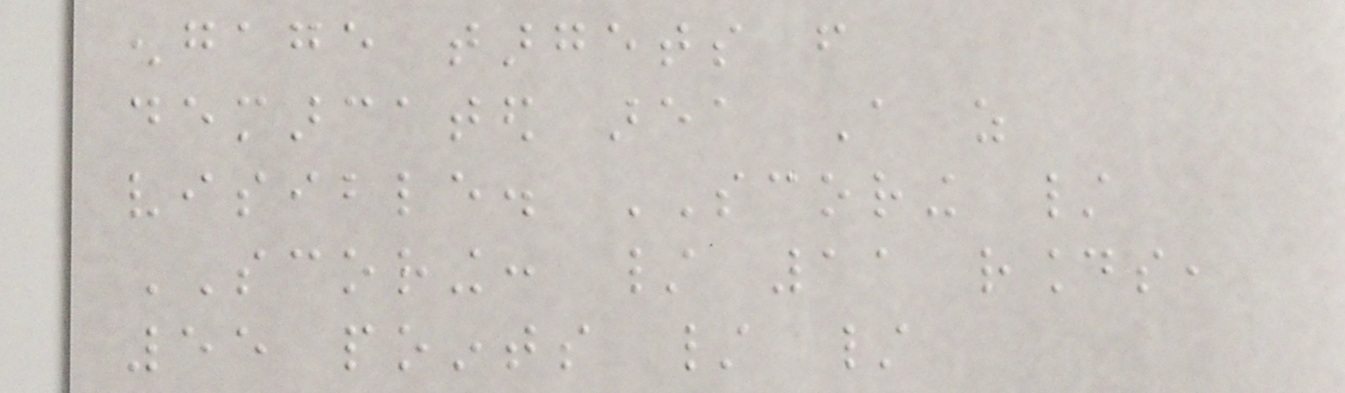engage targets from
demarcated area A as
visible. SCORING /
SCORING: / 11 rounds,
55 points / /
